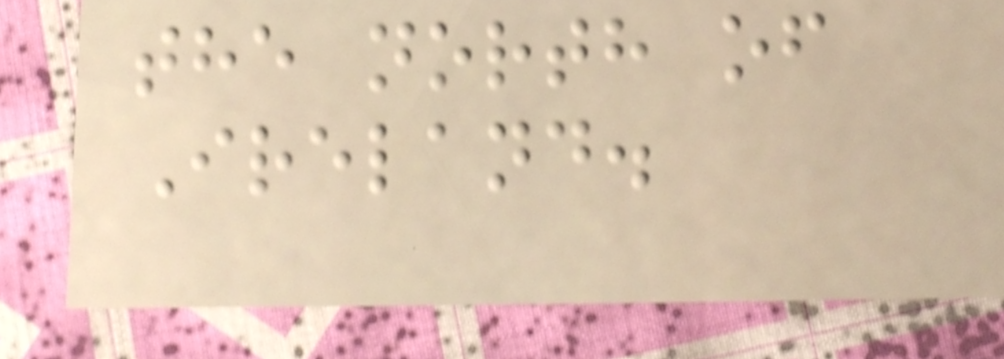the north of
Ireland.
